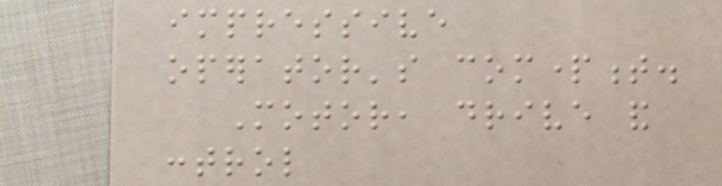impressive
operator's compartment.
Motor, drive and
control
